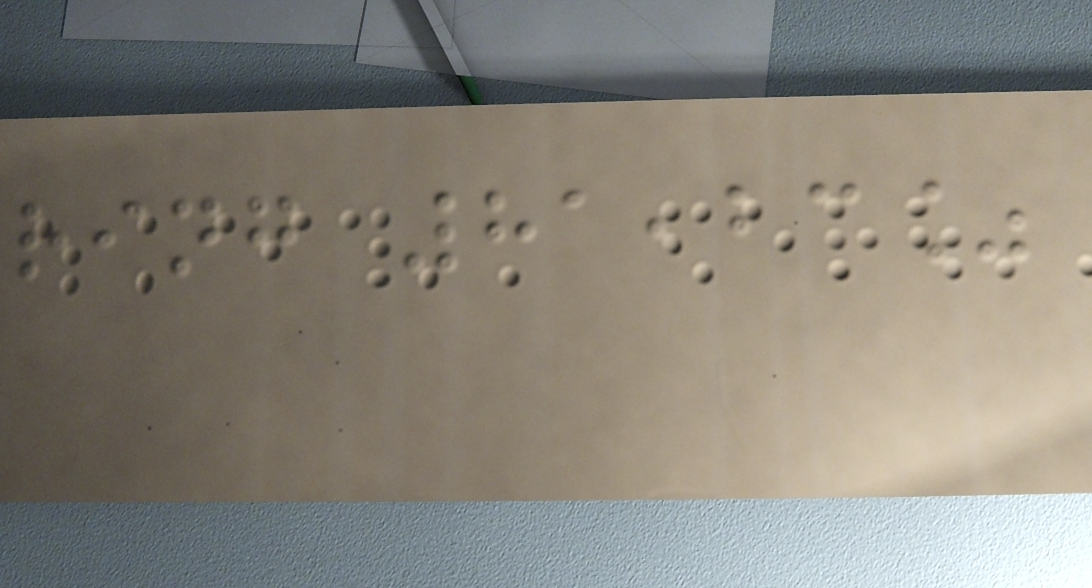ring 81,23%
